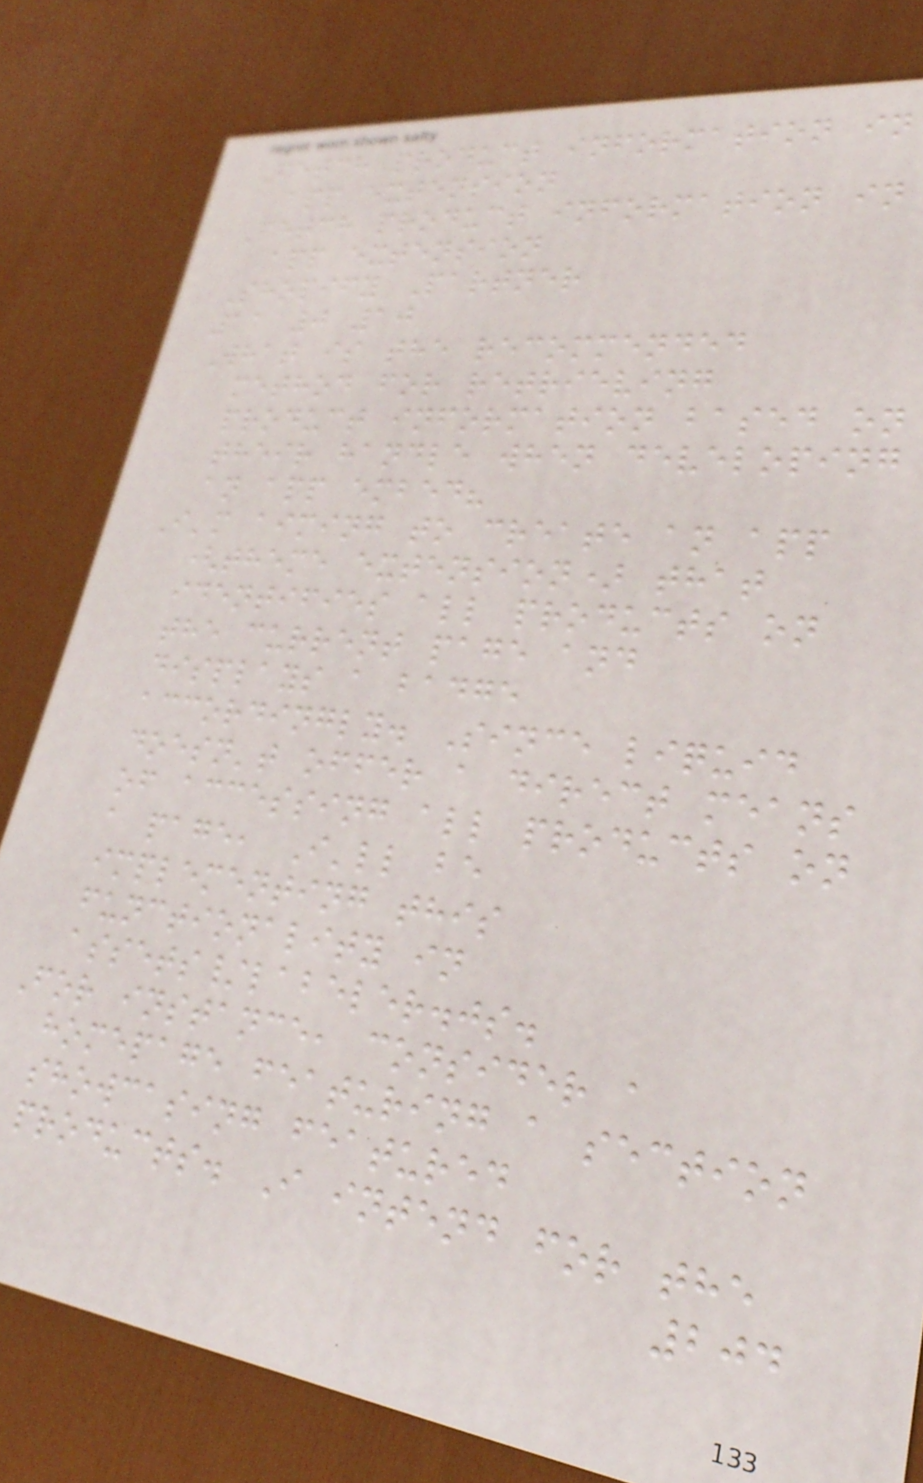Fetch product information in
app extension
Fetch product information in
app extension
Shopify Partner
11 0 10
What is the recommended
method for retrieving
product information based on
their handle when developing
an app embed?
I'm aiming to create an app
(theme extension) that
identifies all products on
the current page and
displays a badge
accordingly. Since liquid
doesn't offer a direct means
of accessing all products on
a page, I'll be
implementing this
functionality in
assets/labeler.js.
For instance, consider a
homepage featuring a section
showcasing featured
products. I intend for the
204
